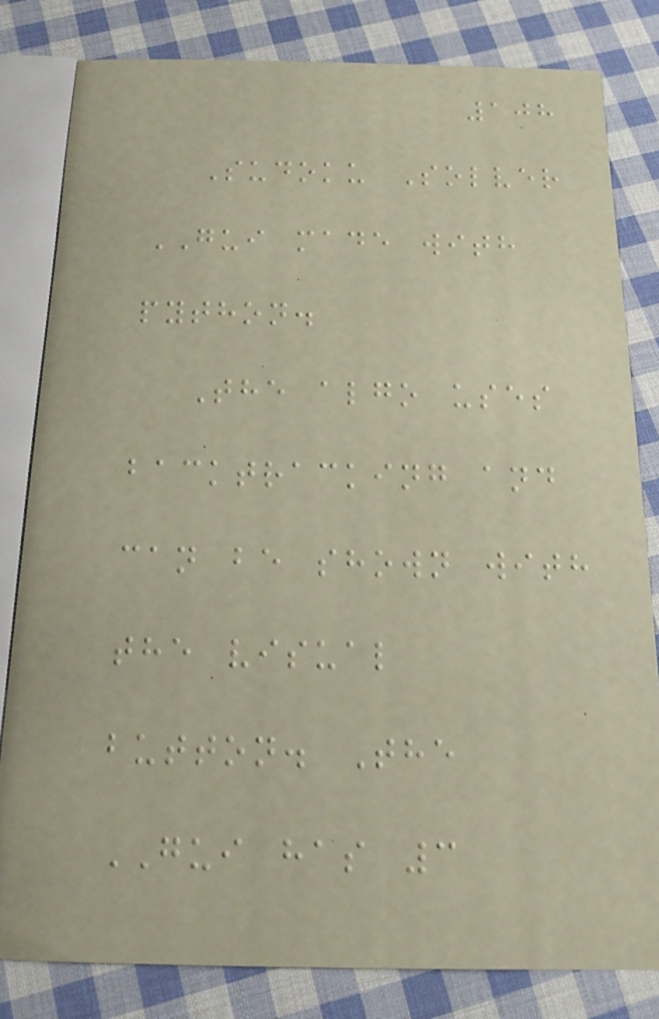108
Sudoku Solver
GUI made with
python.
The algo uses
backtracking and
can be shown with
the visual
button. The
GUI has 3
